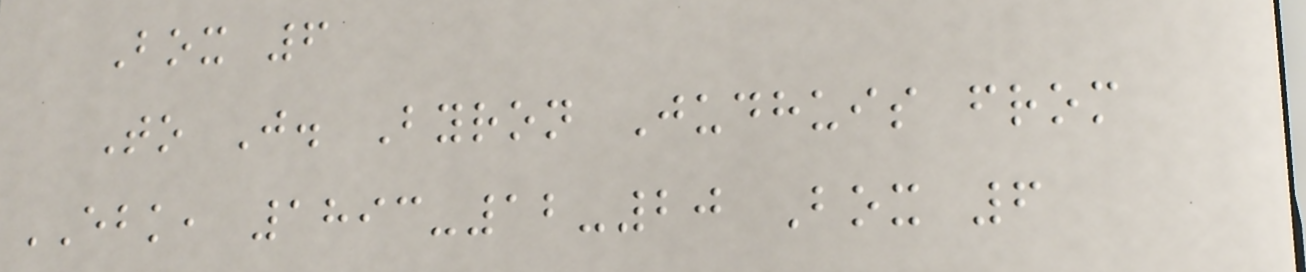Box 6
To J. Byron Judhuis from
EBK, 1893-12-20 Box 6
